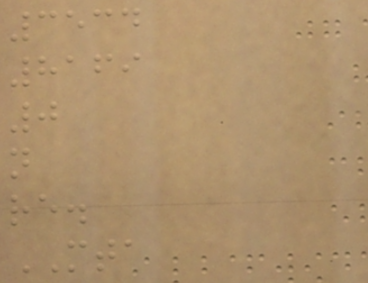3534
8169
0
n
re.
MTA
